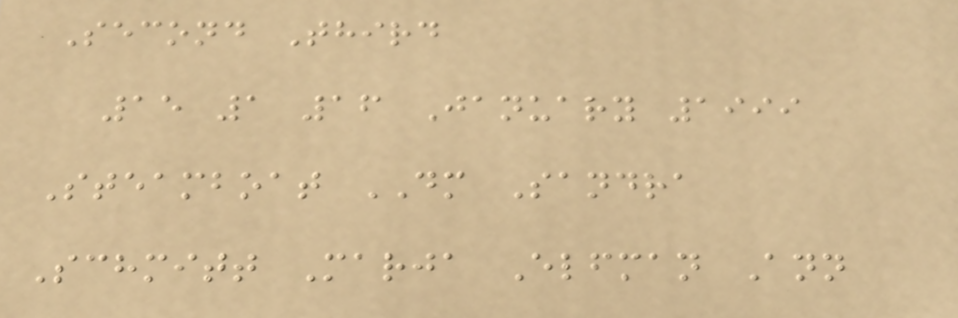Second Third
15 1 16 January 1999
Steamboat DM Sandra
Schmitt Marja Elfman Ann
